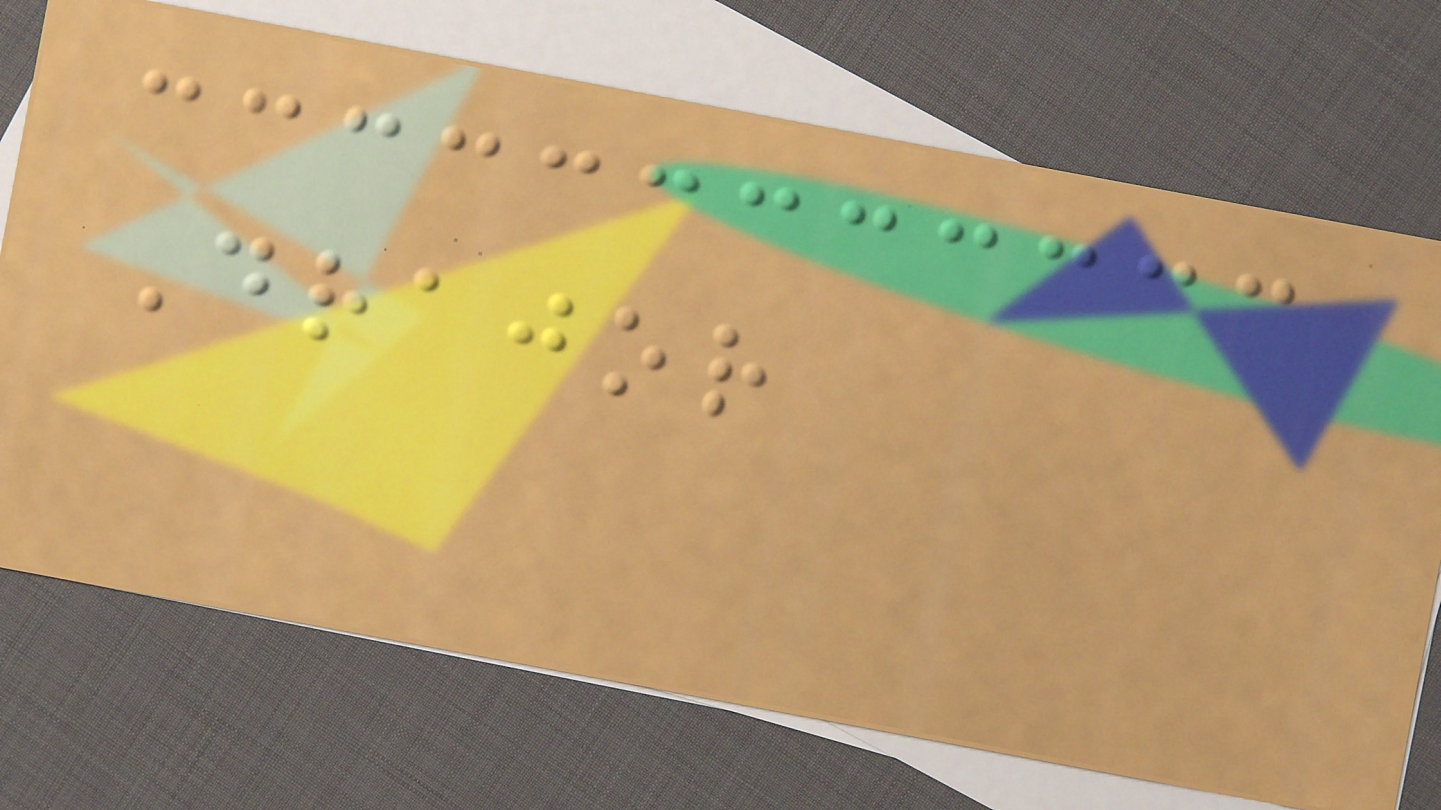Drajor
